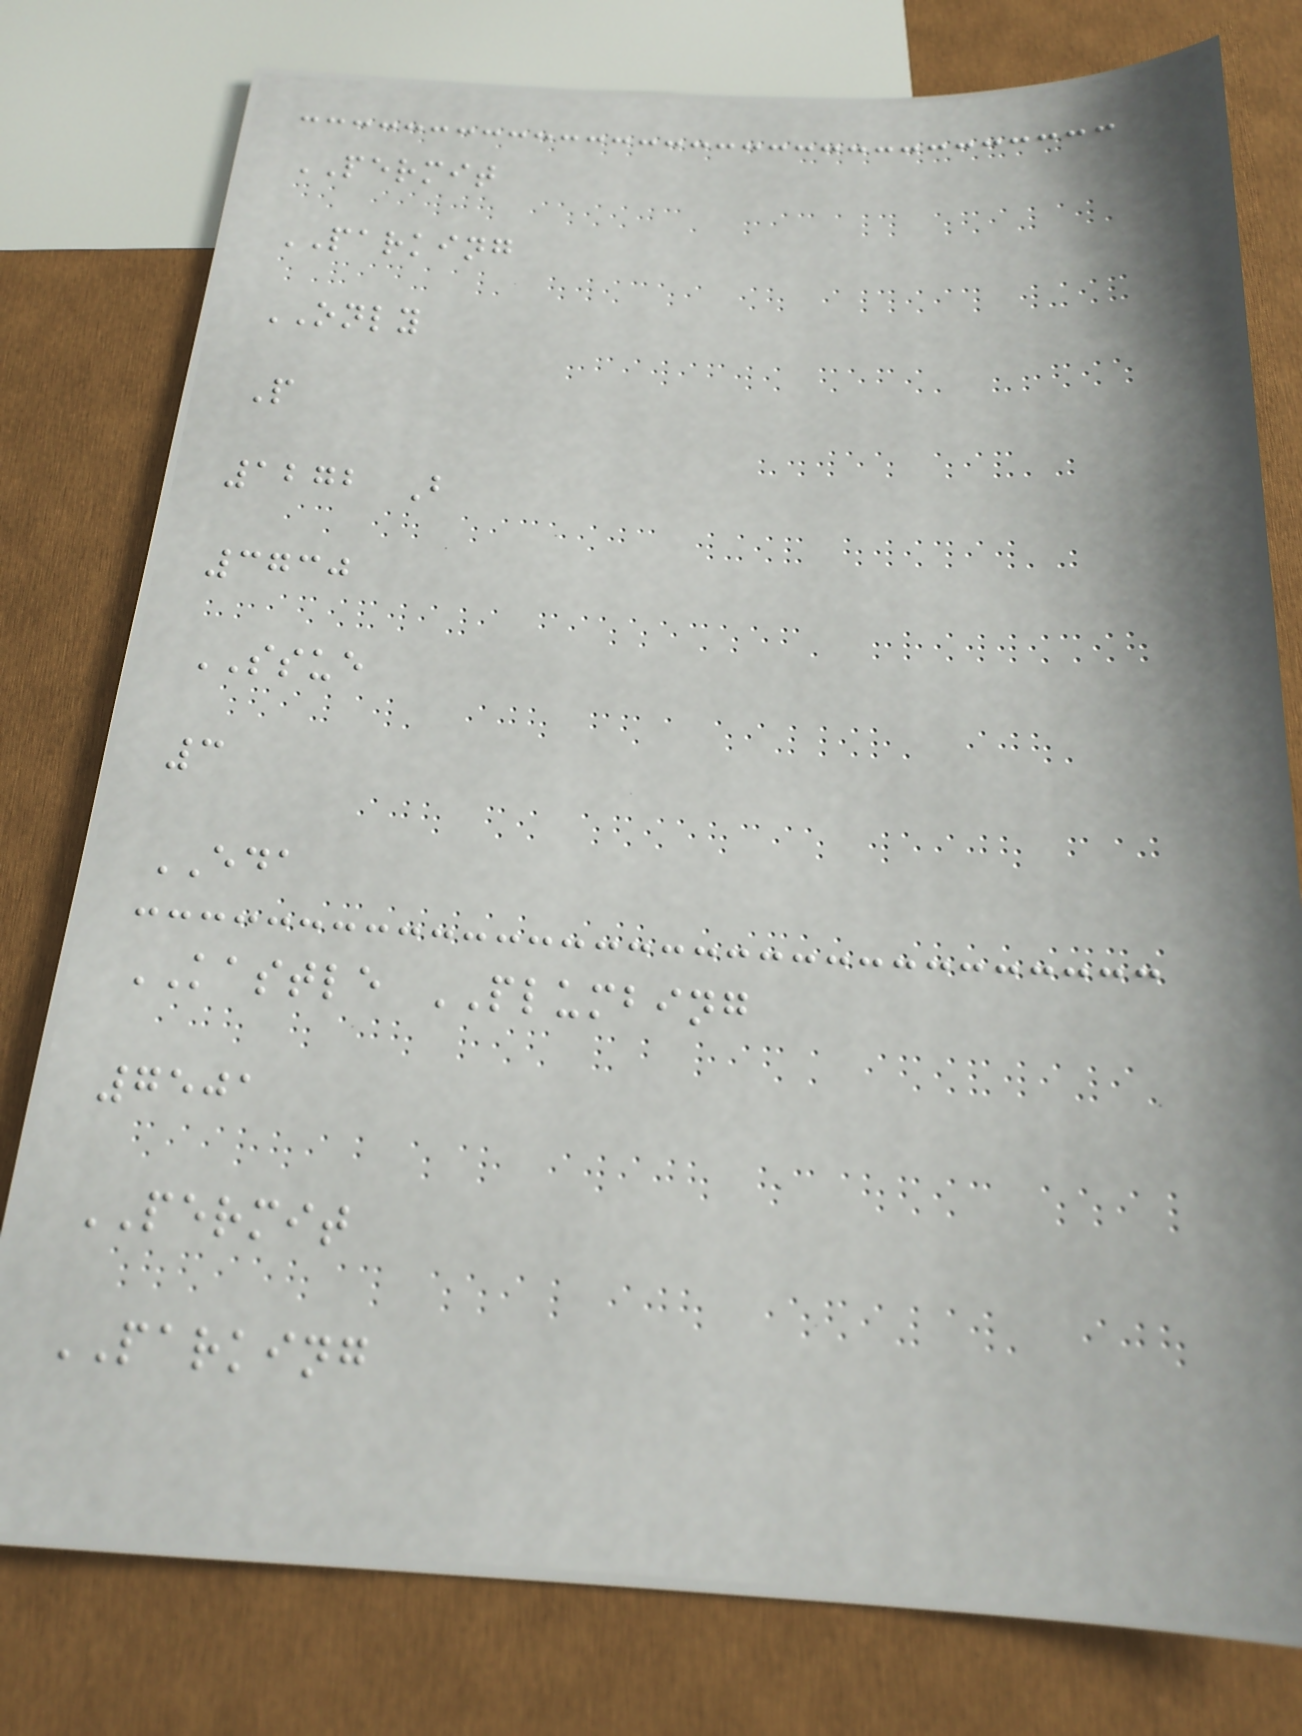PERMIT
PARKING
ONLY
P
1272 B
3730
SSUE
3
EDA
KASTLE PLUMBING
7501
PERMIT
PARKING
